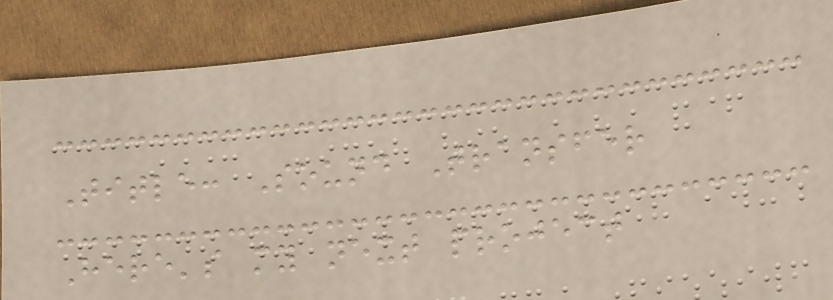Title: Sound Transfer
Here's my next project
